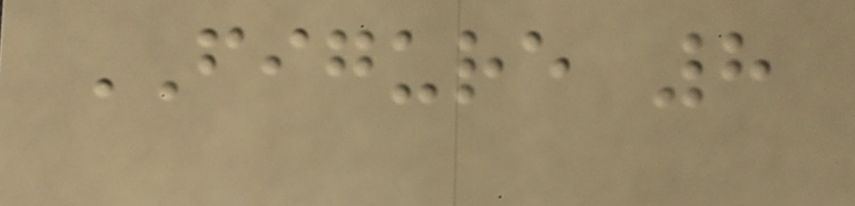FIGURE 8
